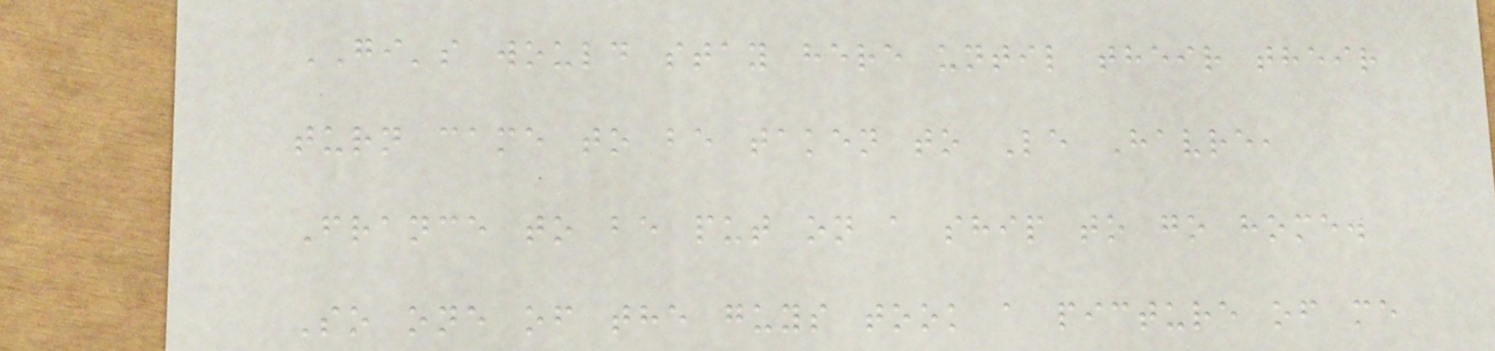GI's would stay here until their their
turn came to be taken to Le Havre,
France to be put on a ship to go home.
So one of the guys took a picture of me
